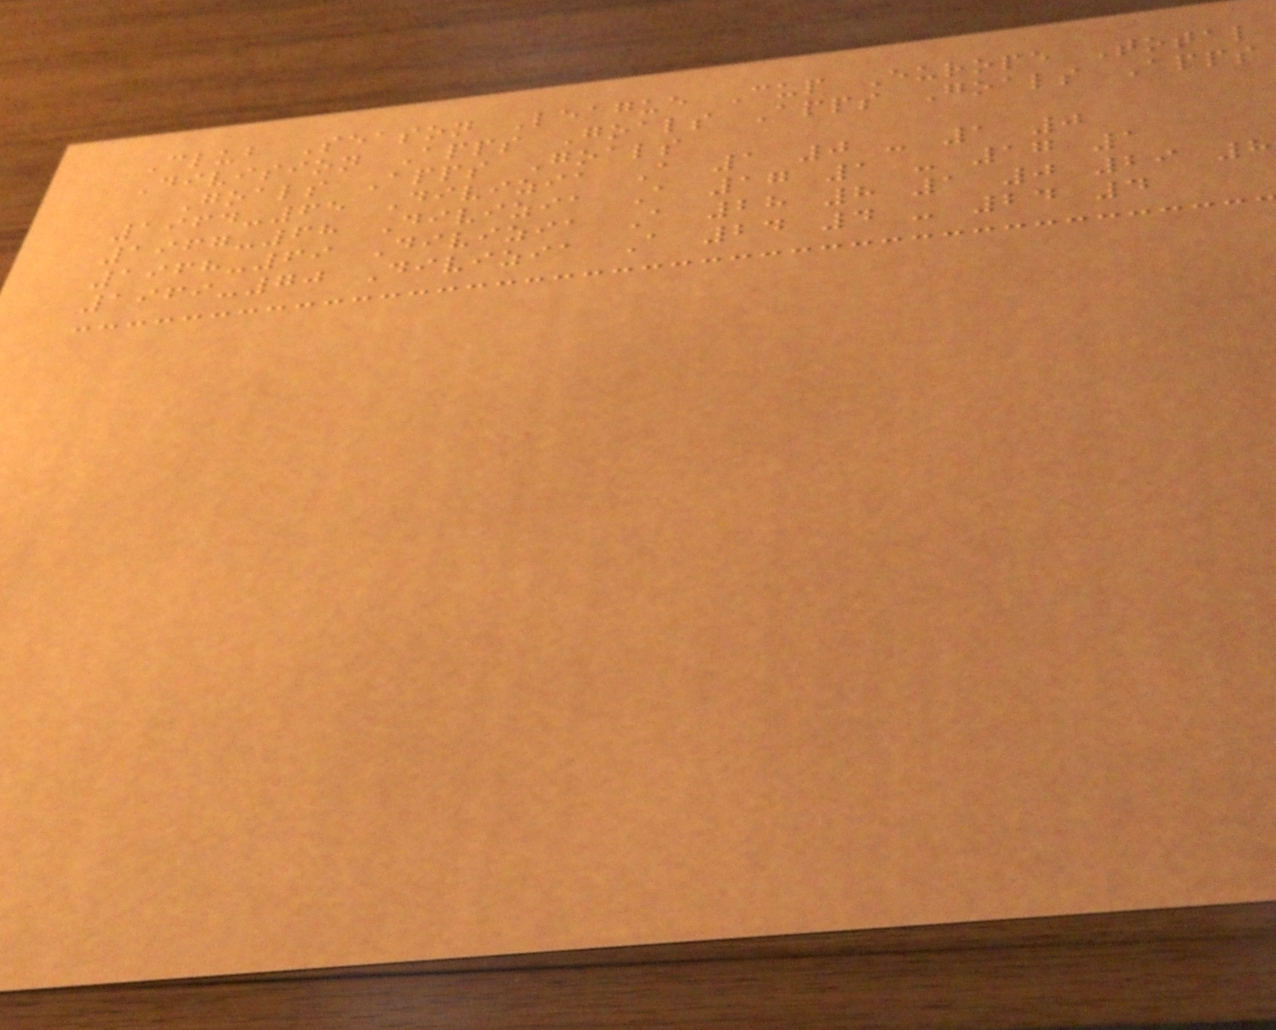Club Season League Cup Europe Total
Division Apps Goals Apps Goals Apps
Goals Apps Goals
1964-65 Divizia A 1 0 - 1 0
1967-68 Divizia A 17 1 - 17 1
1968-69 Divizia A 28 8 1 0 29 8
1969-70 Divizia A 24 4 - 24 4
